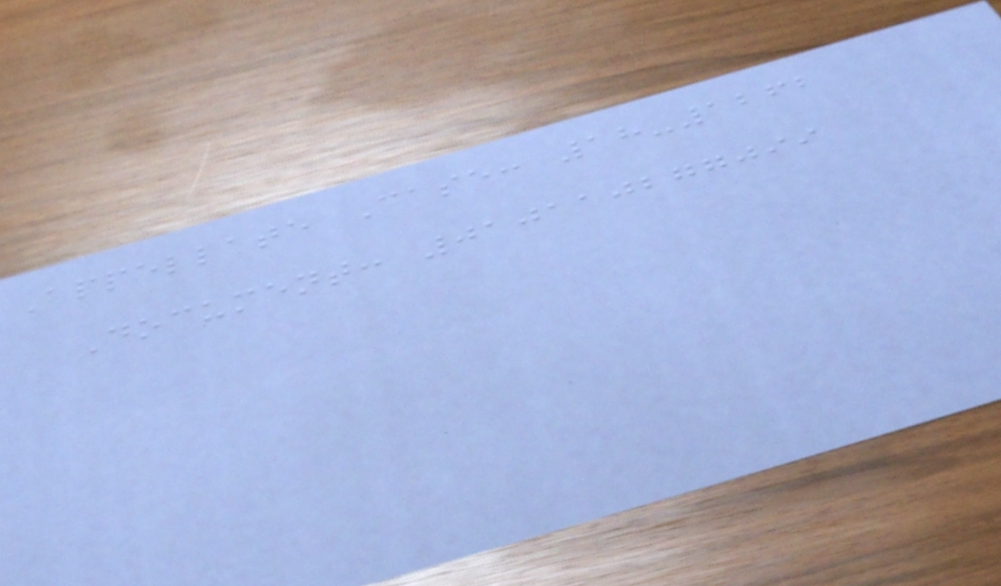Appellate Case: 18-1262
Document: 010110277099
